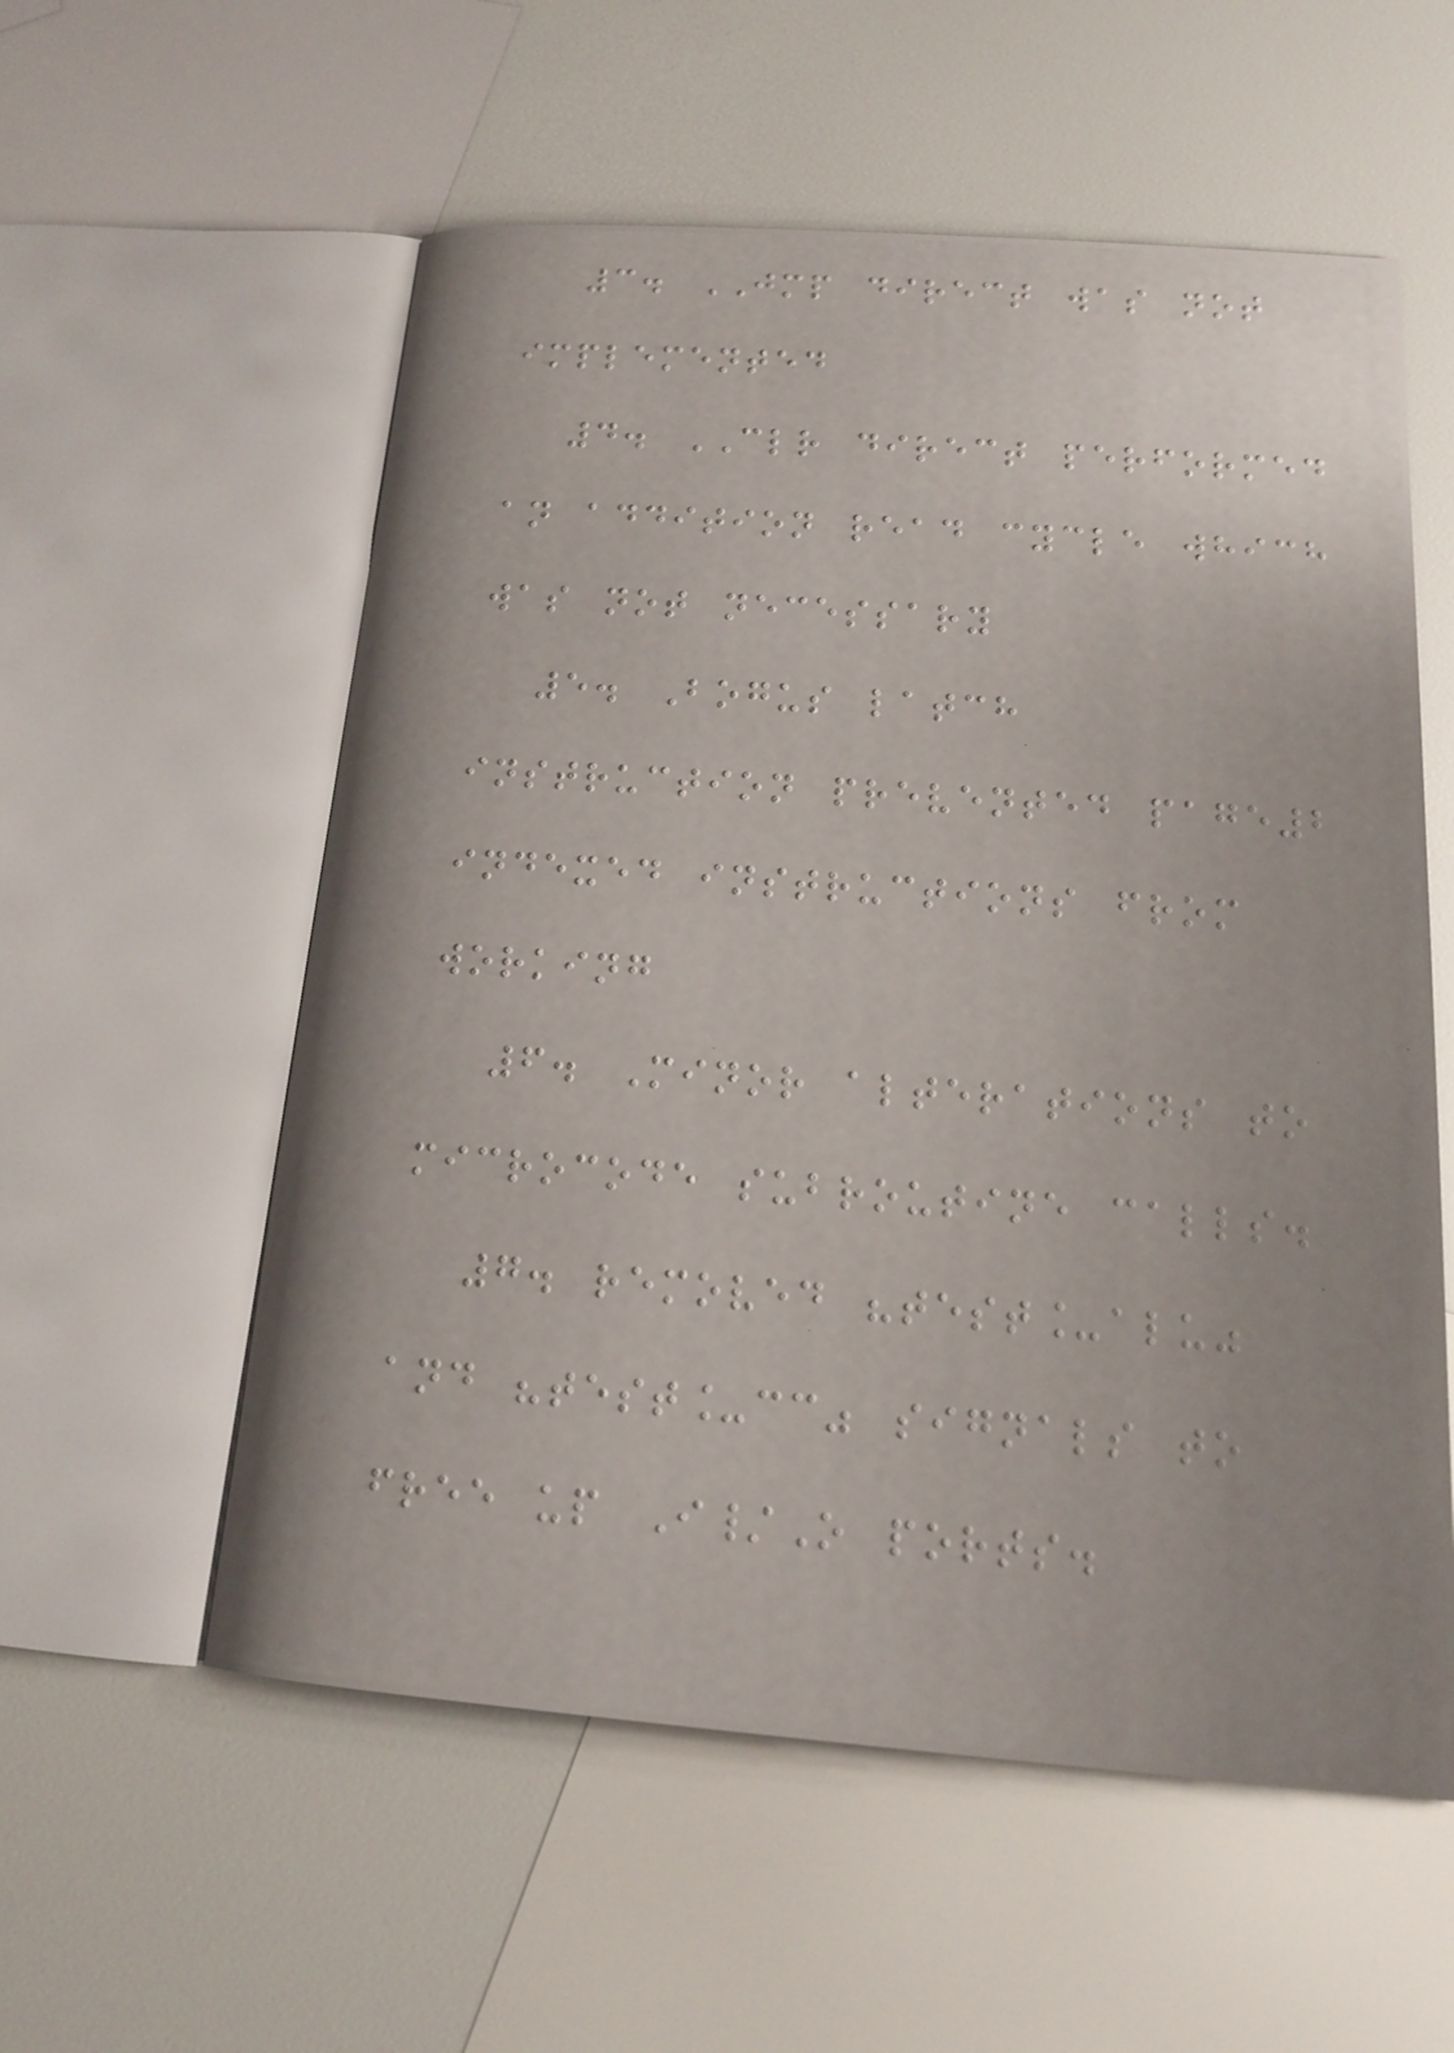3. JMP direct was not
implemented
4. CLR direct performed
an addition read cycle which
was not necessary
5. Bogus latch
instruction prevented page2
indexed instructions from
working
6. Minor alterations to
microcode subroutine calls.
7. removed "test_alu"
and "test_cc" signals to
free up I/O ports.
